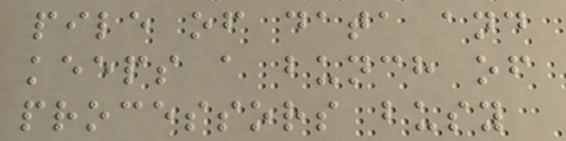pile of data and
keeps a bunch of
processors busy
